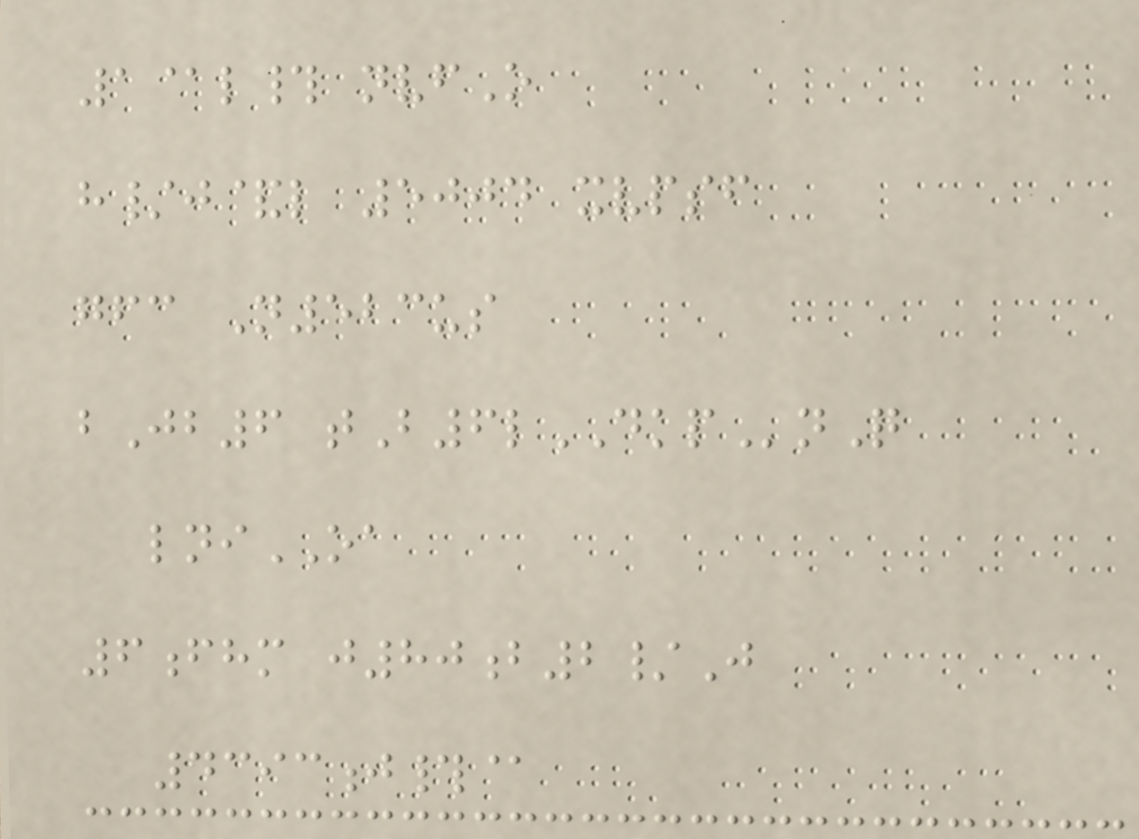1@l# nvfO
h/j&l 5004 xvpsf
gfc N523us
bJb6 tB6lDKPnQ
lniOA
6fhm j80b2/J
4393j#@
